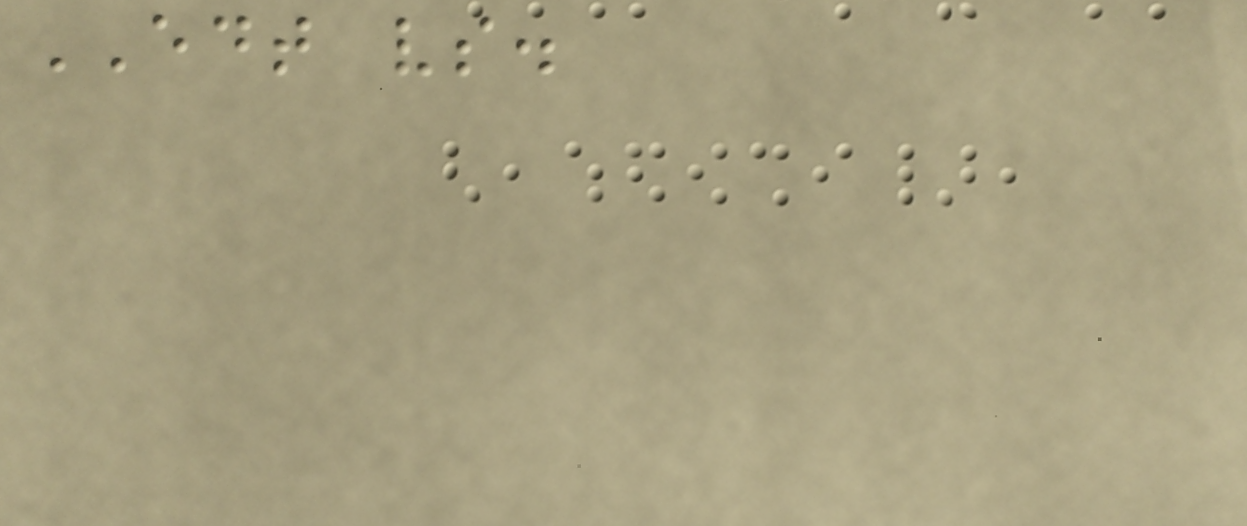EDT vs.
